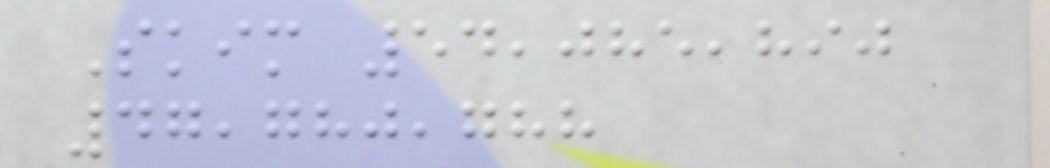Skim 54,085,890
47,780,788
